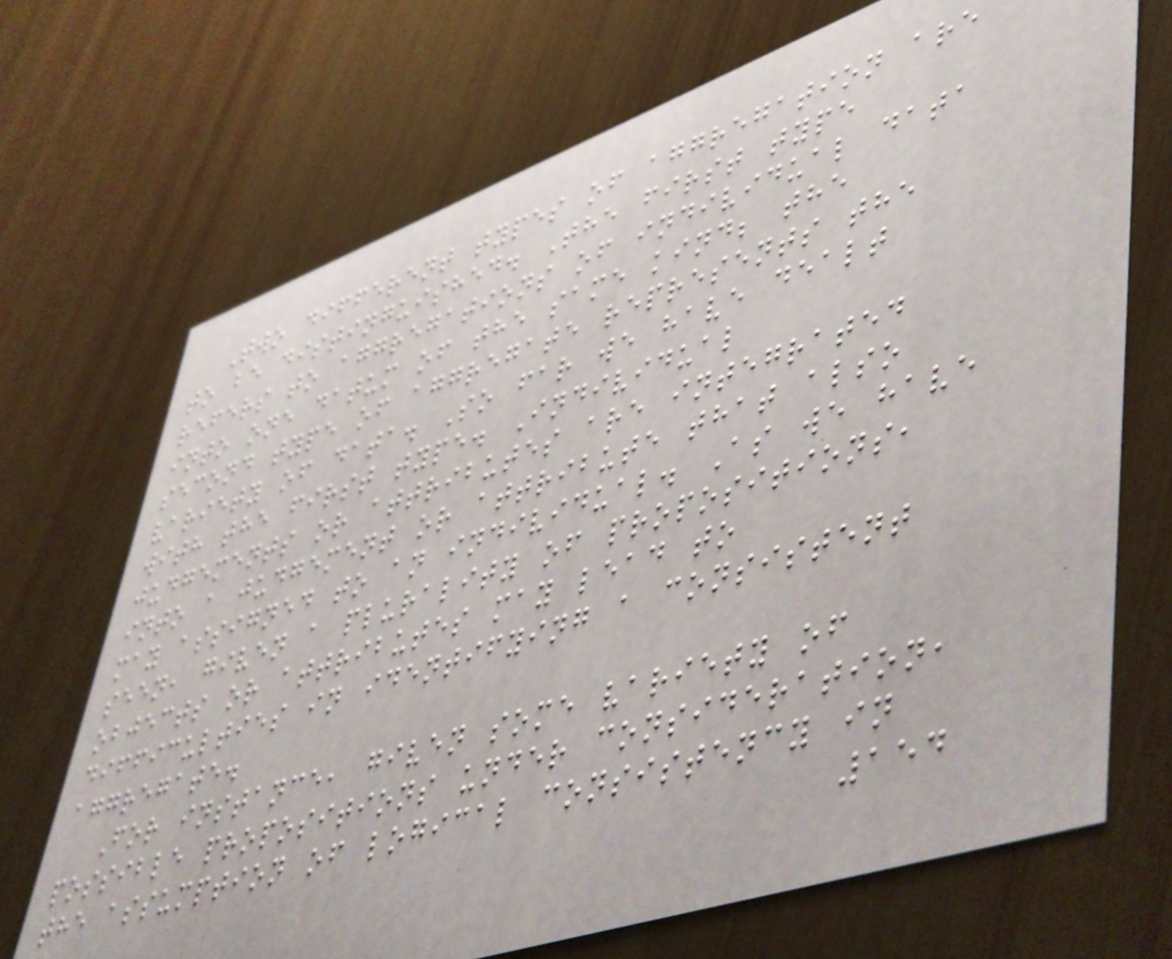Two different types of aggregation are
to be distinguished. The first type
refers to aggregations of individual data
into one datum of the same kind; the
second type of aggregate represents the
variety of data. So far we have dealt
with the first type. Individual
judgements or attributes are integrated
into a judgement or attribute that also
may assigned to an individual. As we have
seen, given a plurality of propositions,
objects or attributes may lead to
difficulties in identifying a consistent
aggregate.
For instance, given some variety of
possible propositions under consideration,
the assumption of logical consistency in
154
